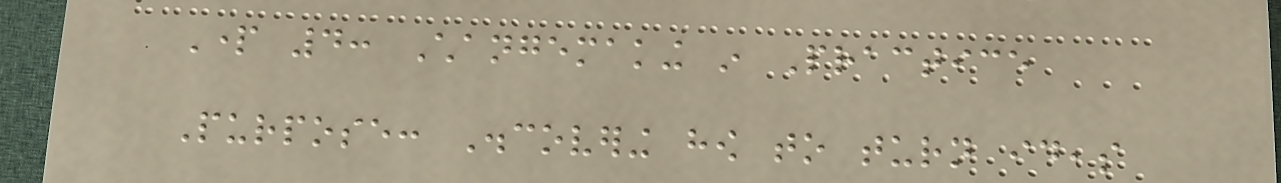Part 4: Changemaking in Practice
Purpose: Discovering how to turn ideas
